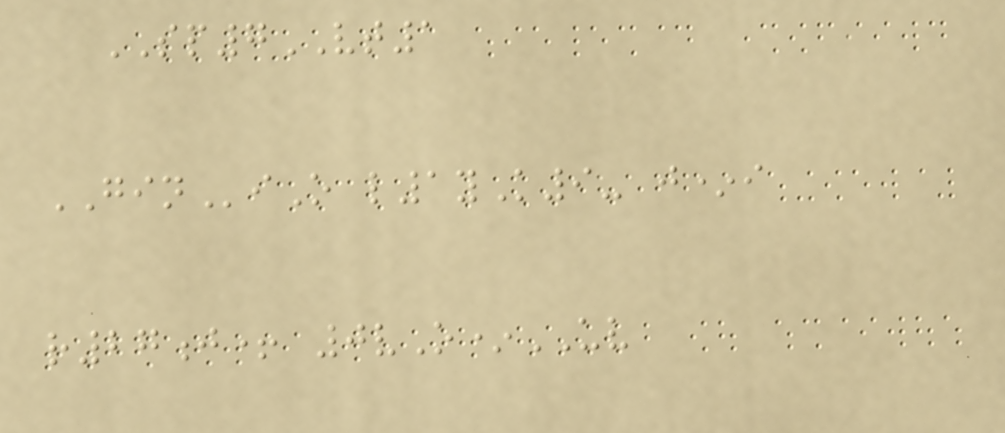SP7VT1
GINiO l1yK9- j*i
r27j+ 0vO*UV
